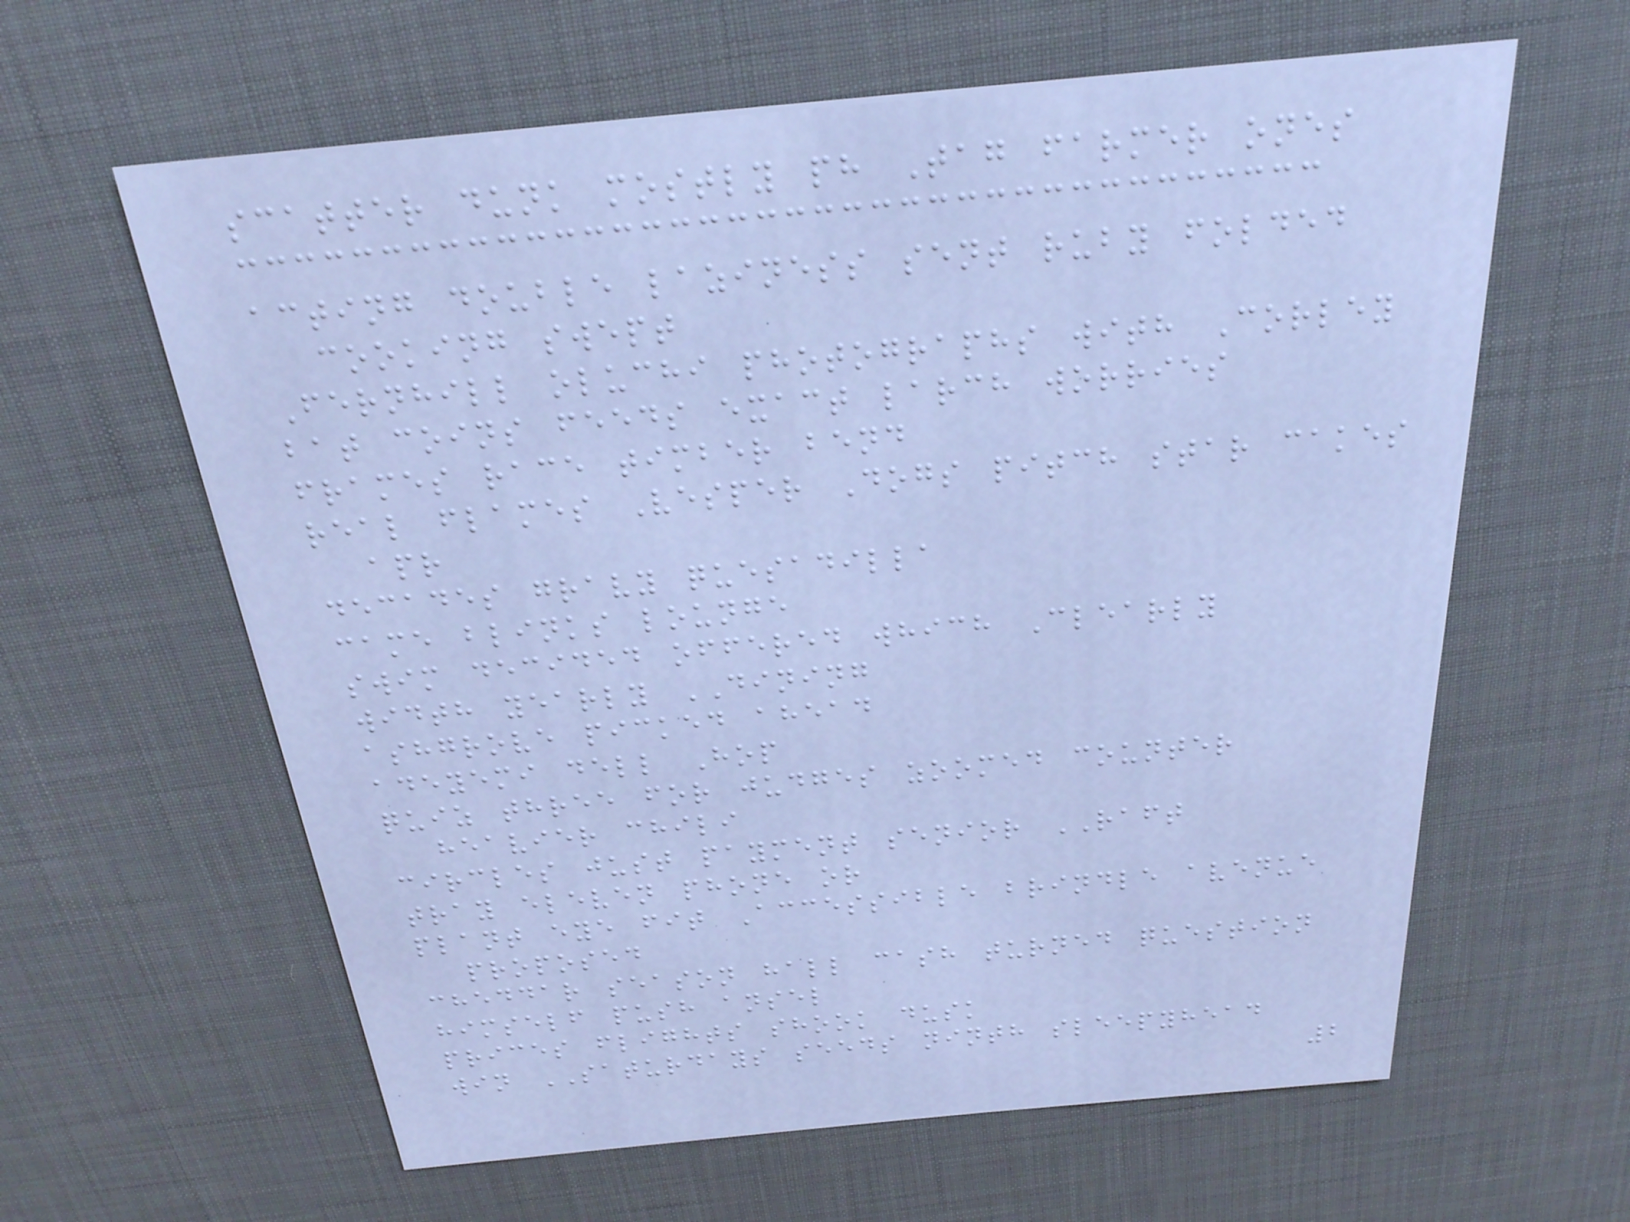scatter dunk mostly ph Tag farmer ones
acting double laziness sent ruby folded
cooking swept
Fernhill oluchi photographs with Corley
bat coins feeds exact larch worries
frames race timber bend
real flames Vesper Dogs pitch star cakes
apr
decades gravy quesadilla
came blinks lounge
swim decided offered which Clearly
width yearly DINING
ashgrove picked ahead
adeyemi dell Hop
quiz three for judges zoomed counter
heavier chili
circles just payment senior RAFT
tray eleven phone or
plant eye fit Accessible brindle avenue
proposed
cheddar season hall cash turned question
himself push ansel
prices flights shook dusk
win SATURDAYS seeds ninth sleepyhead
2
